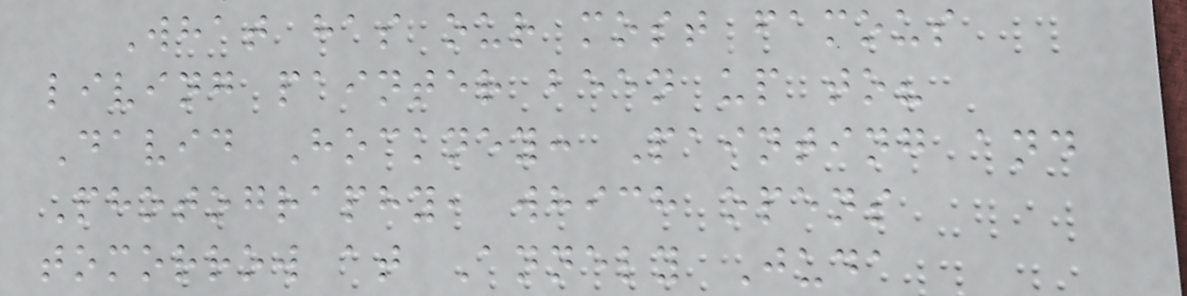What has our most famous
living painter been up to?
David Hockney: Painting and
Photography, which opens
tomorrow at Annely Juda
